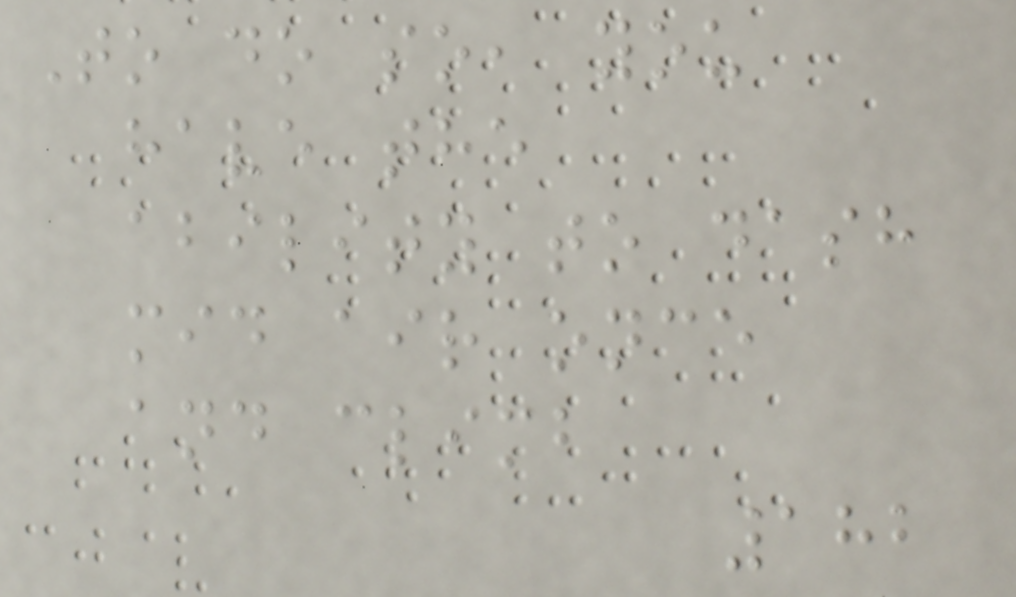To do so, you
have the
ability to dash
mid air once
and climb
182
